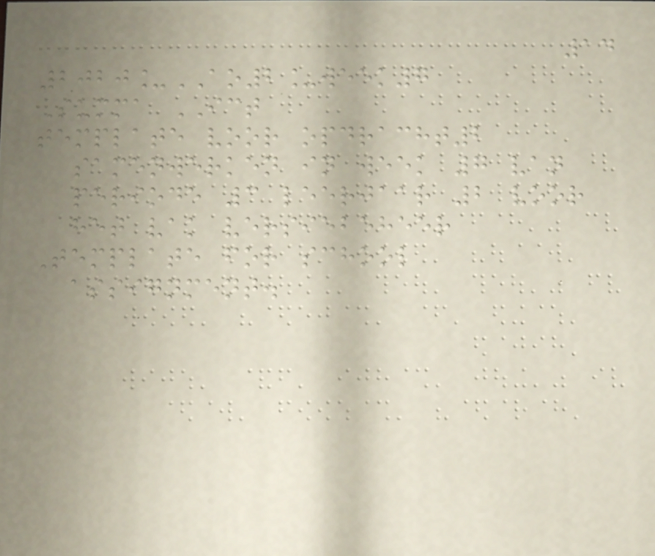14
2020_AO2_week7
Summa ICT
template voor opdracht2
samenwerken in week 7 van
periode 3 leerjaar 2 voor
het vak versiebeheer
Template for school
assignment.
